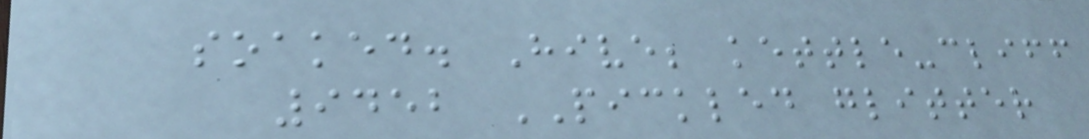soaked. Hive; kettle-cliff
9452 PICKLED glitter
